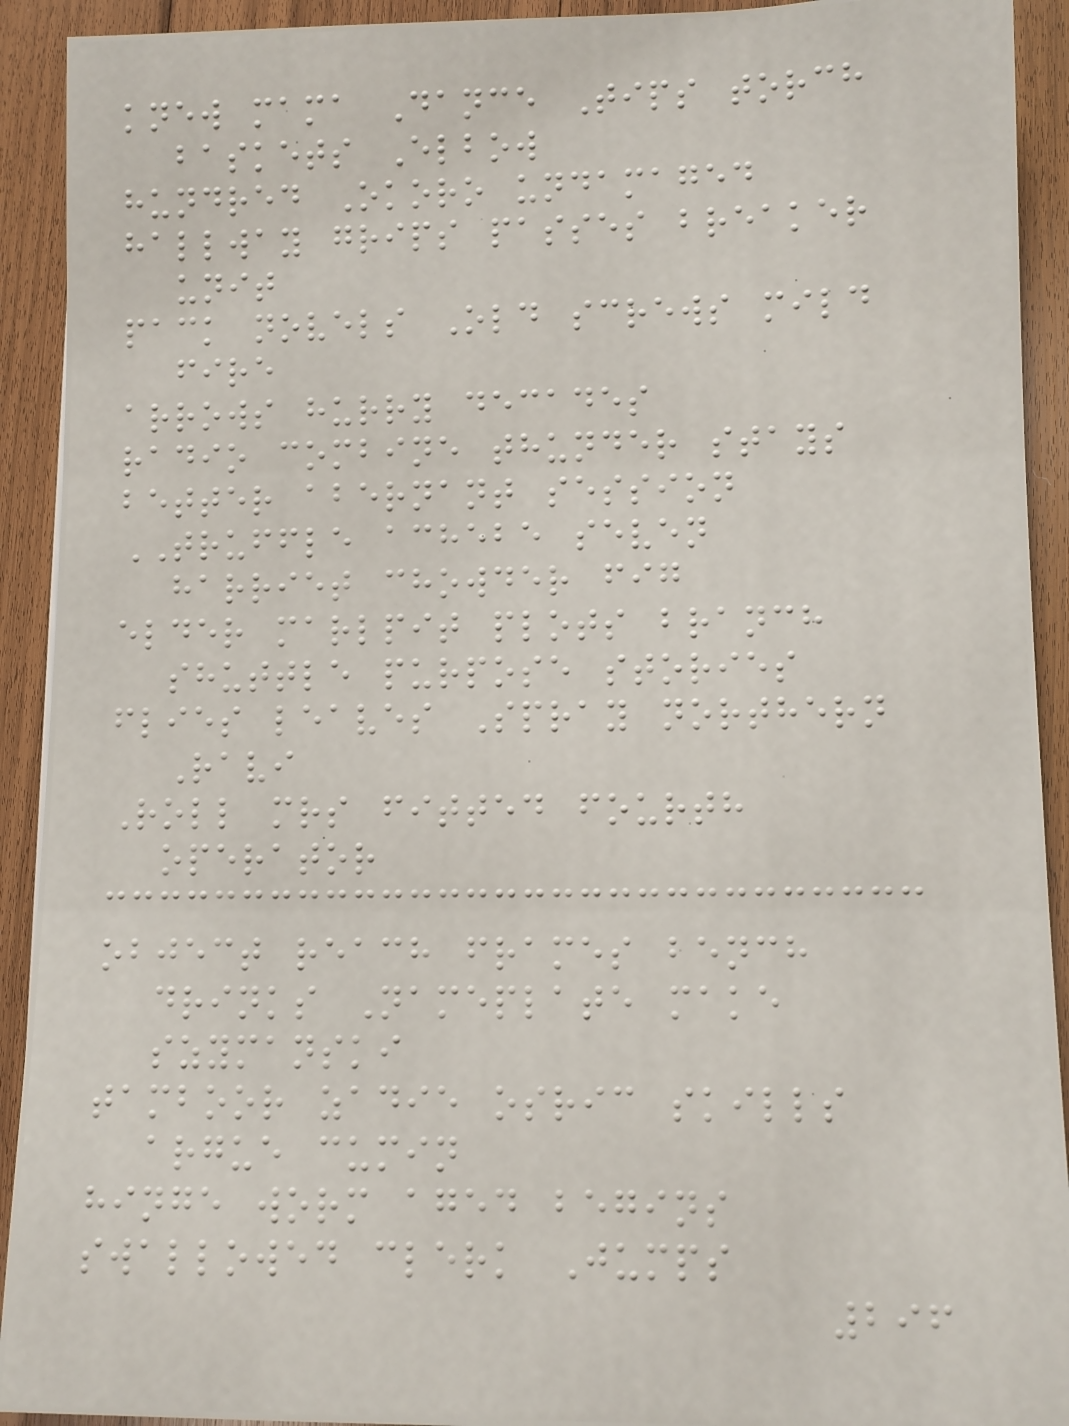knew mama Dance Tips torch
baskets Elbow
hundred Okoro undamaged
hallway grips passes breaker
unit
pack novels Old screws mild
fire
arrows hurry decades
radio combine thunder stays
better abernant session
TRUFFLE achebe seven
harriet chowder fig
elder marlpit plots branch
shuttle purpose stories
flies leaves Spray northern
Ravi
Roll mrs fitted fourth
operator
object reach frames bench
drinks Nameplate make
szymanski
tamboor zadie osric skills
argue cumin
hinge worm aged begins
swallowed clerk Jumps
296
